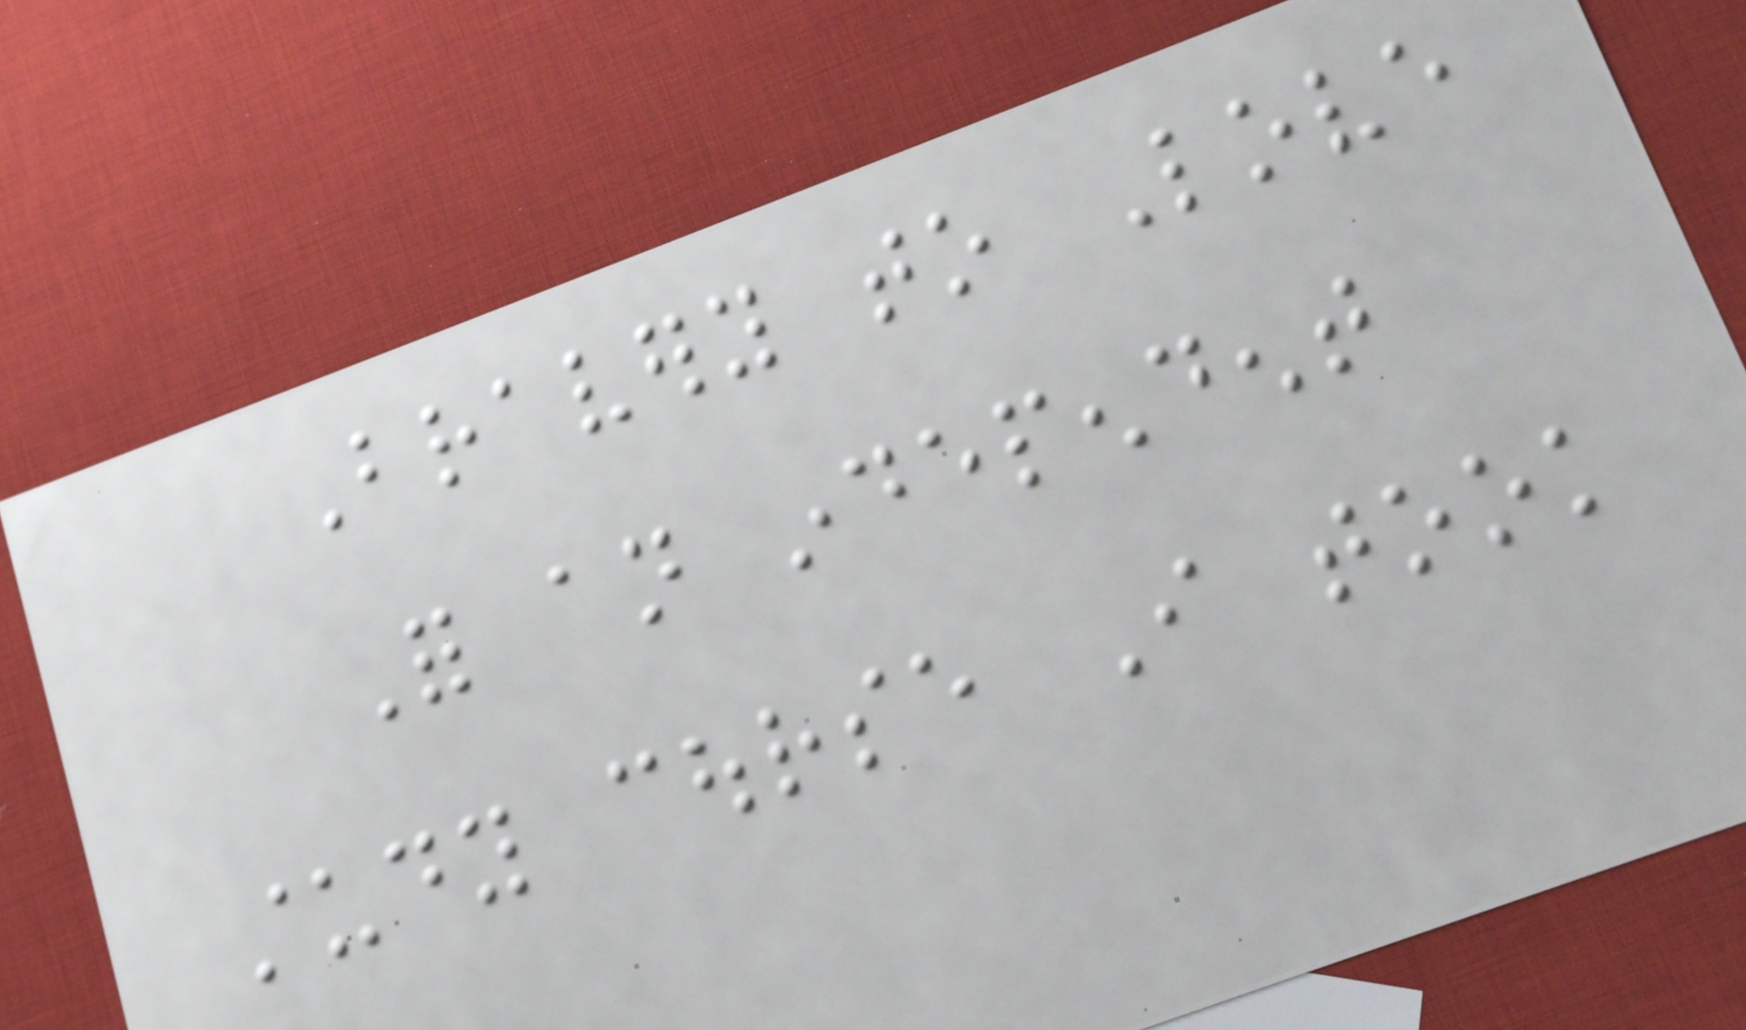Bravery to Love
For an independent
study course I took
